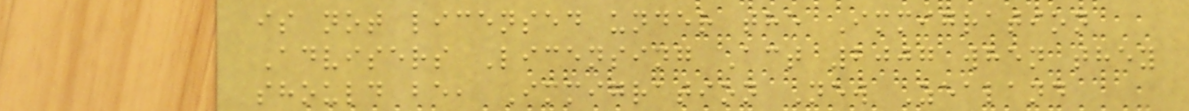is not licensed under the Immigration
Advisers Licensing Act 2007 when they
should be, Immigration New Zealand
